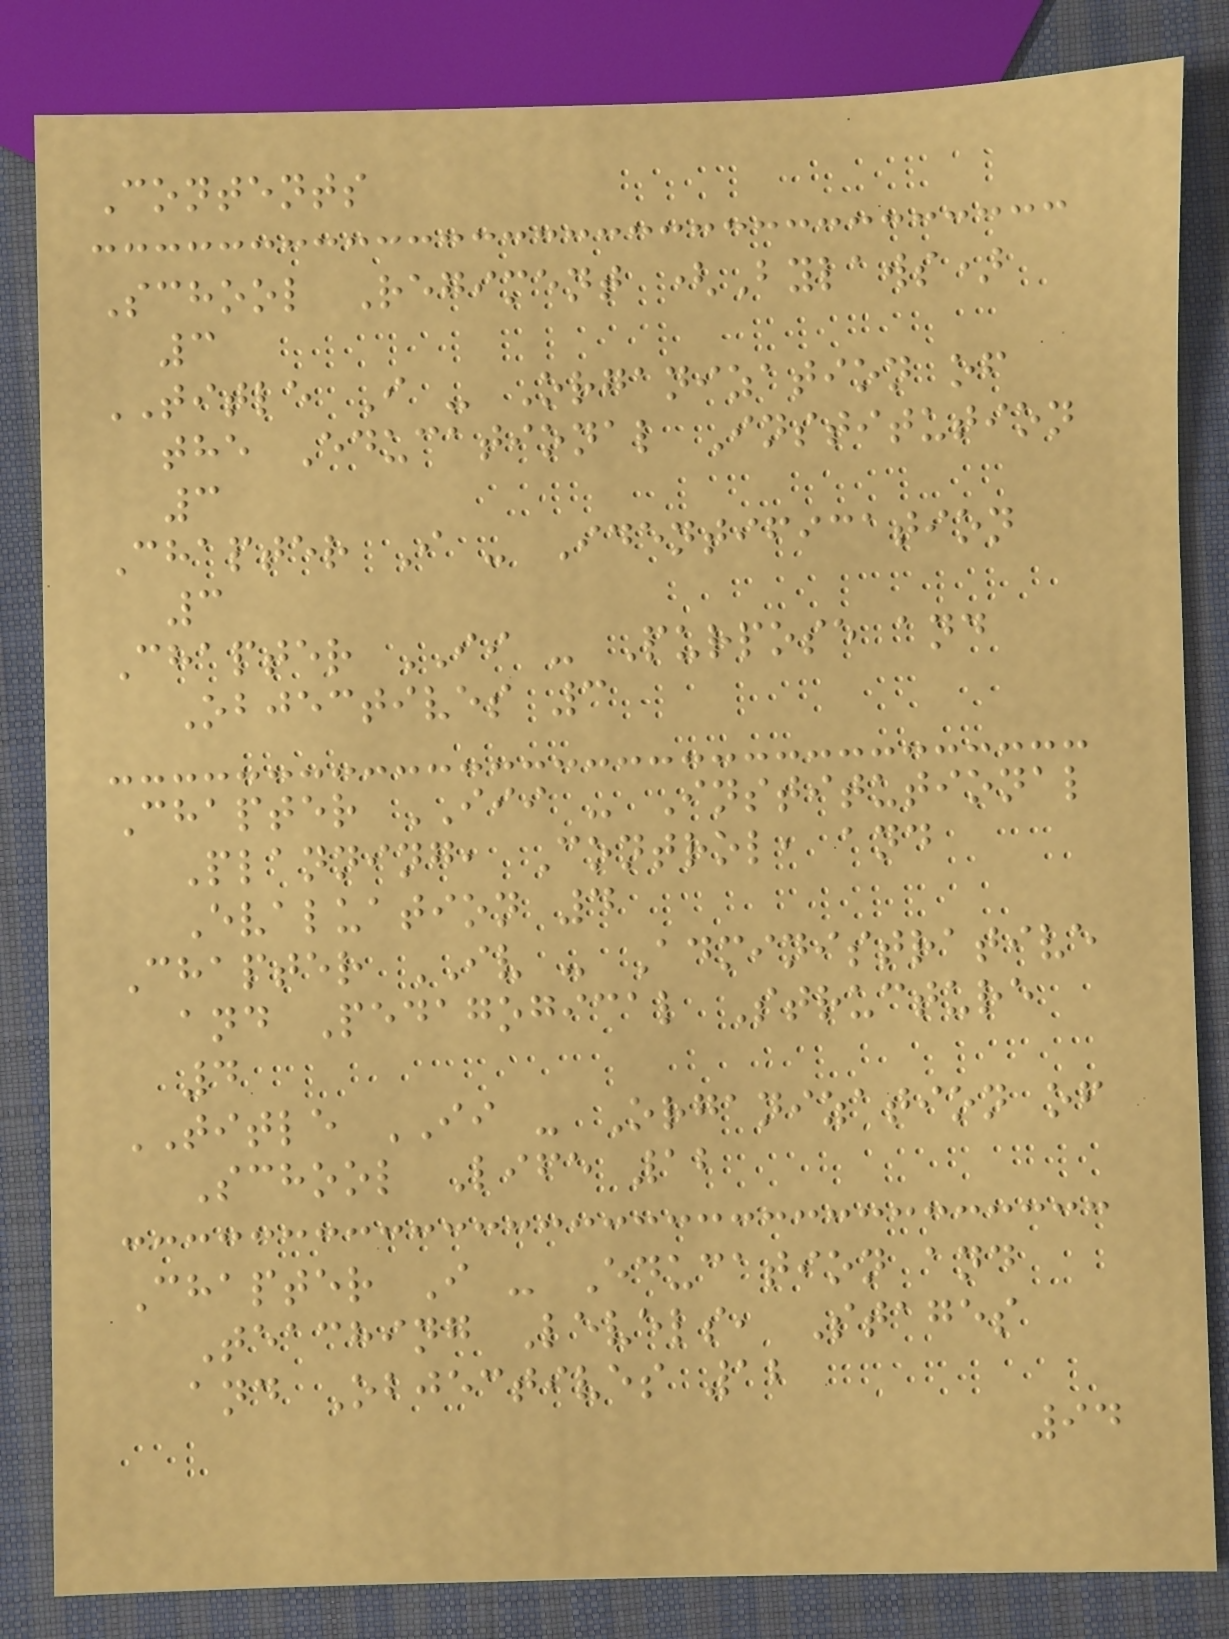Contents
School Regiment (Bylaws)
3
TITLE I - Organization of
the Educational Institution
3
Chapter I - Identification
3
Chapter II - Purpose and
Objectives 3
Chapter III - Institutional
Planning, Control, and
Evaluation 4
Chapter IV - Administrative
and Pedagogical Structure
4
TITLE II - Organization of
School Life 12
Chapter I - Education and
Teaching Levels, Stages
and Objectives 12
94
